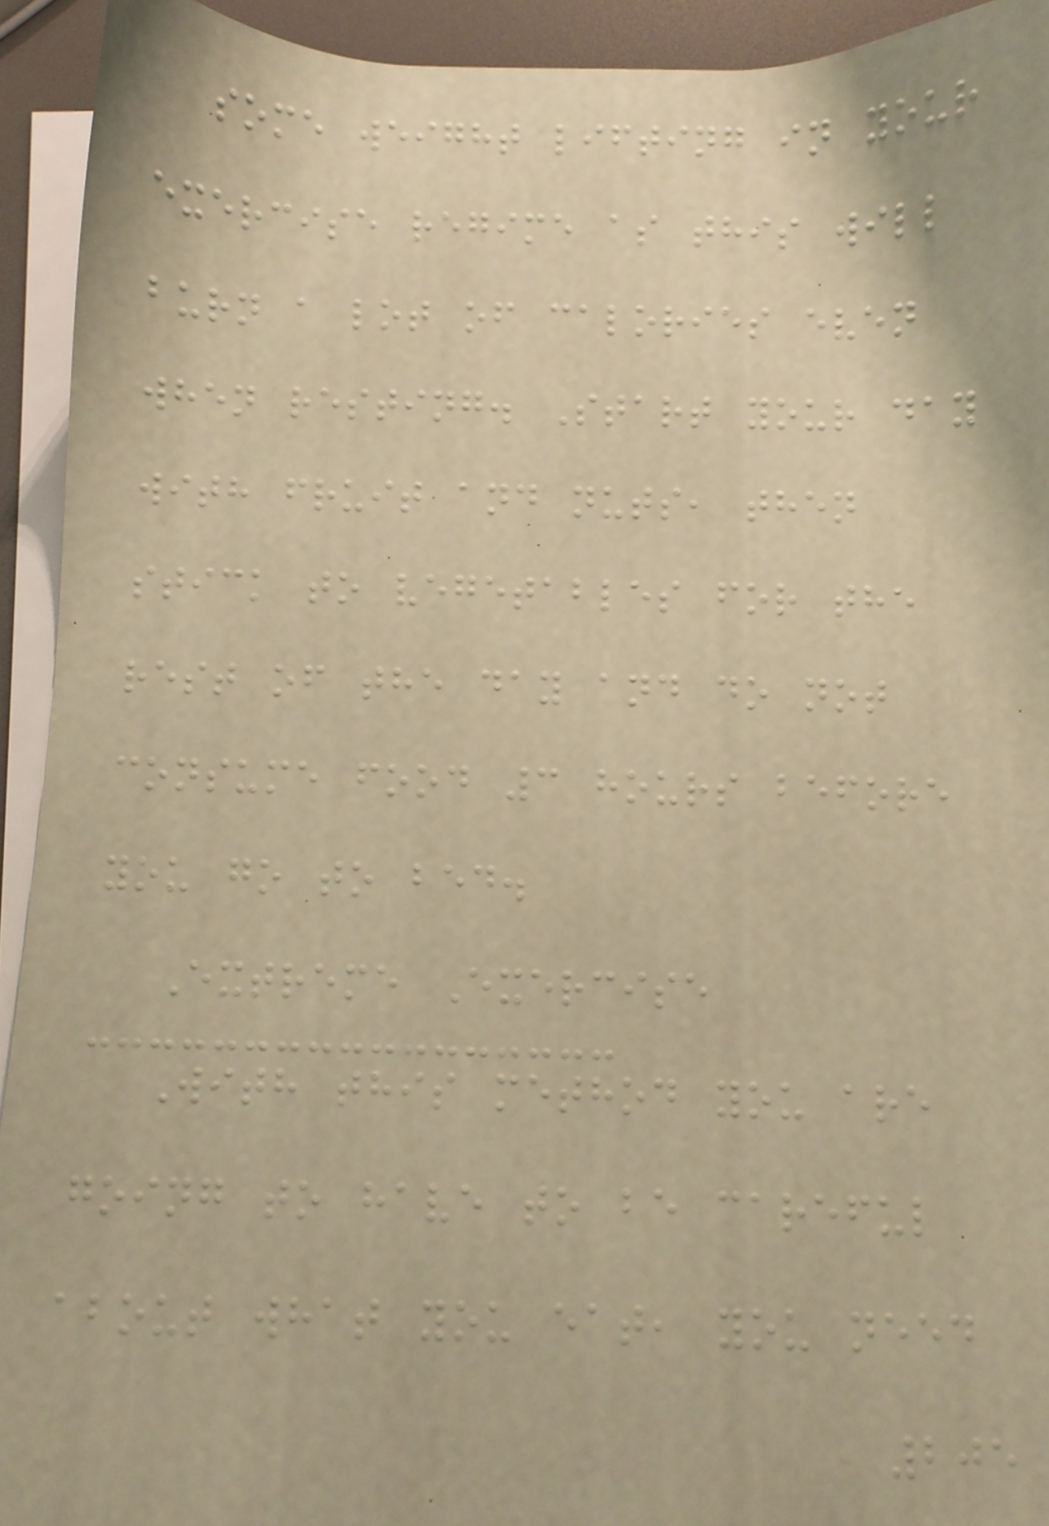some weight lifting in your
exercise regime as this will
burn a lot of calories even
when resting. Start your day
with fruit and nuts, then
stick to vegetables for the
rest of the day and do not
consume food 3 hours before
you go to bed.
Extreme Exercise
With this method you are
going to have to be careful
about what you eat, you need
205
